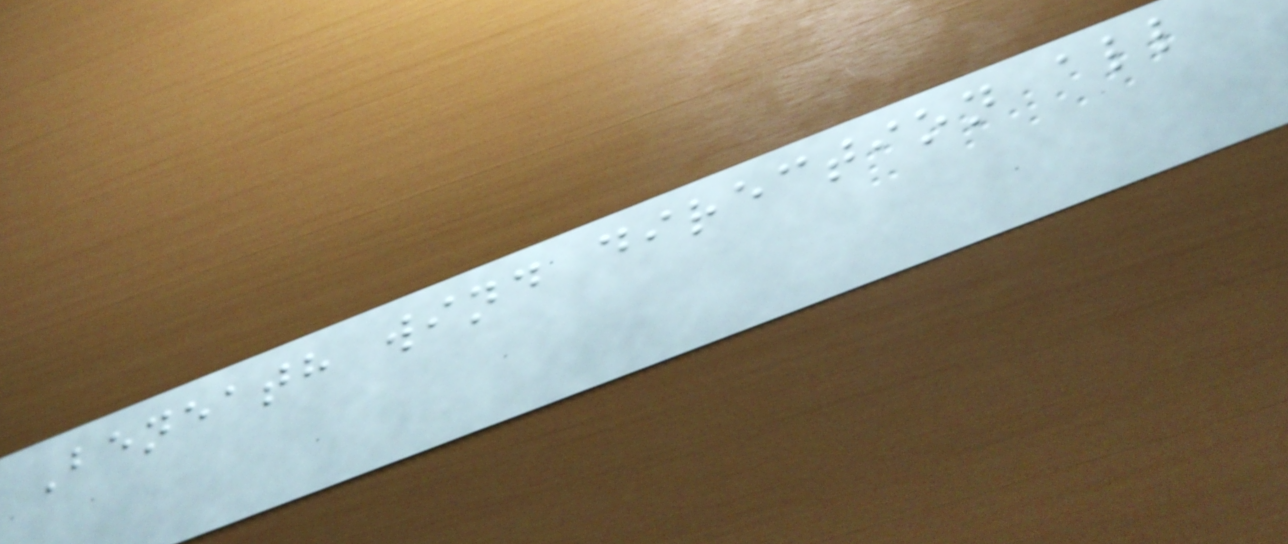Beneath wind direction all
